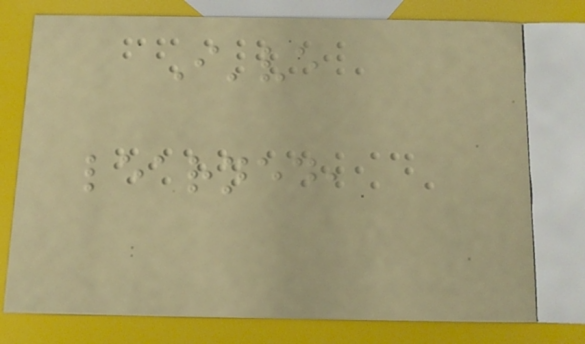I've
learned,
